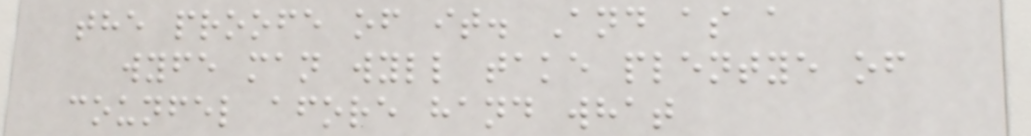the proofe of it. And as a
wyfe man wyll take plentye of
counfel afore hand what
